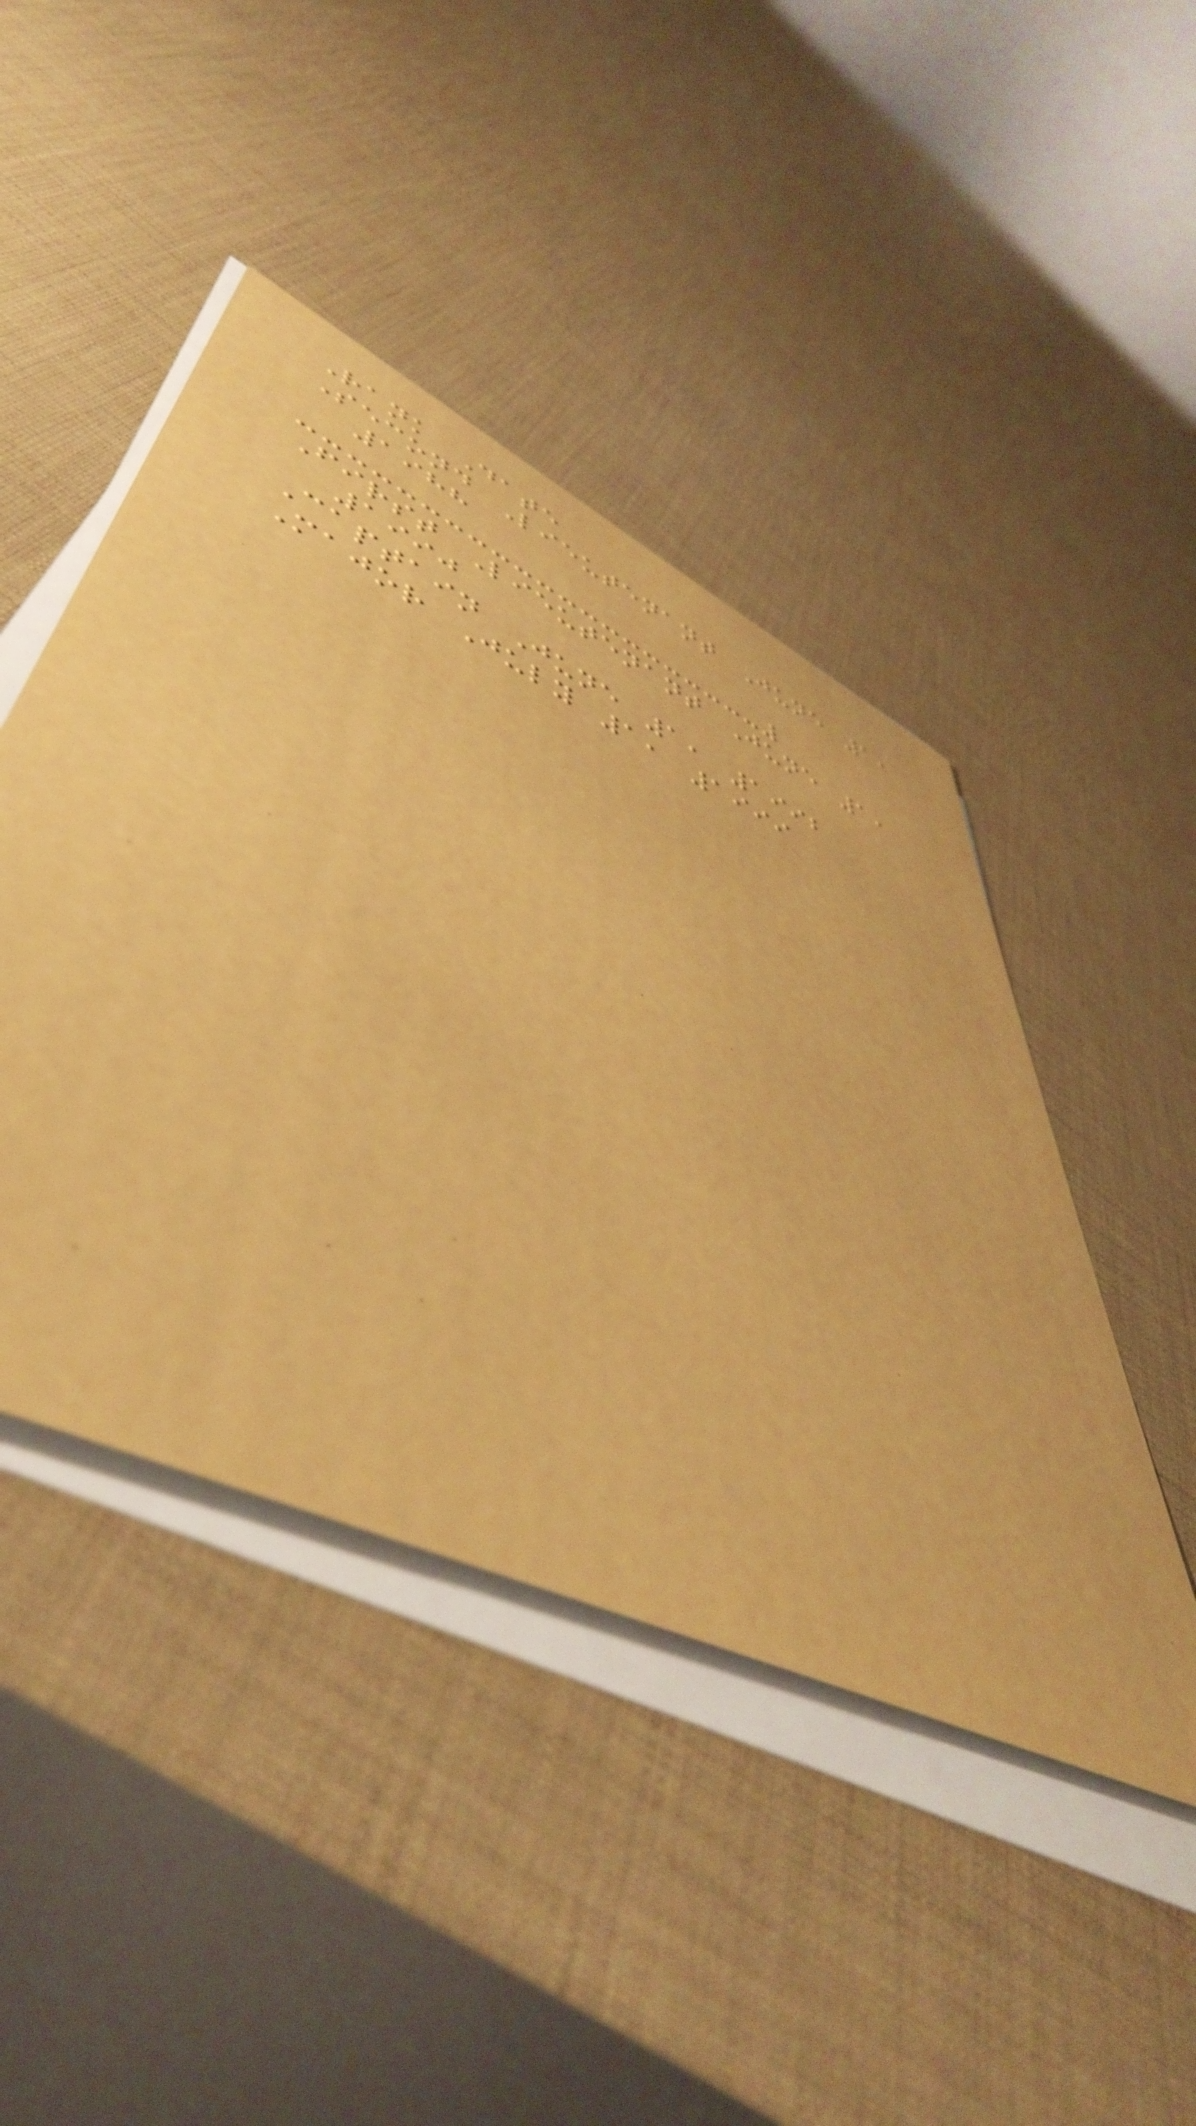Rank Date
Second Lieutenant June 1,
1988
First Lieutenant June 1,
1990
Captain June 1, 1992
Major July 1, 1999
